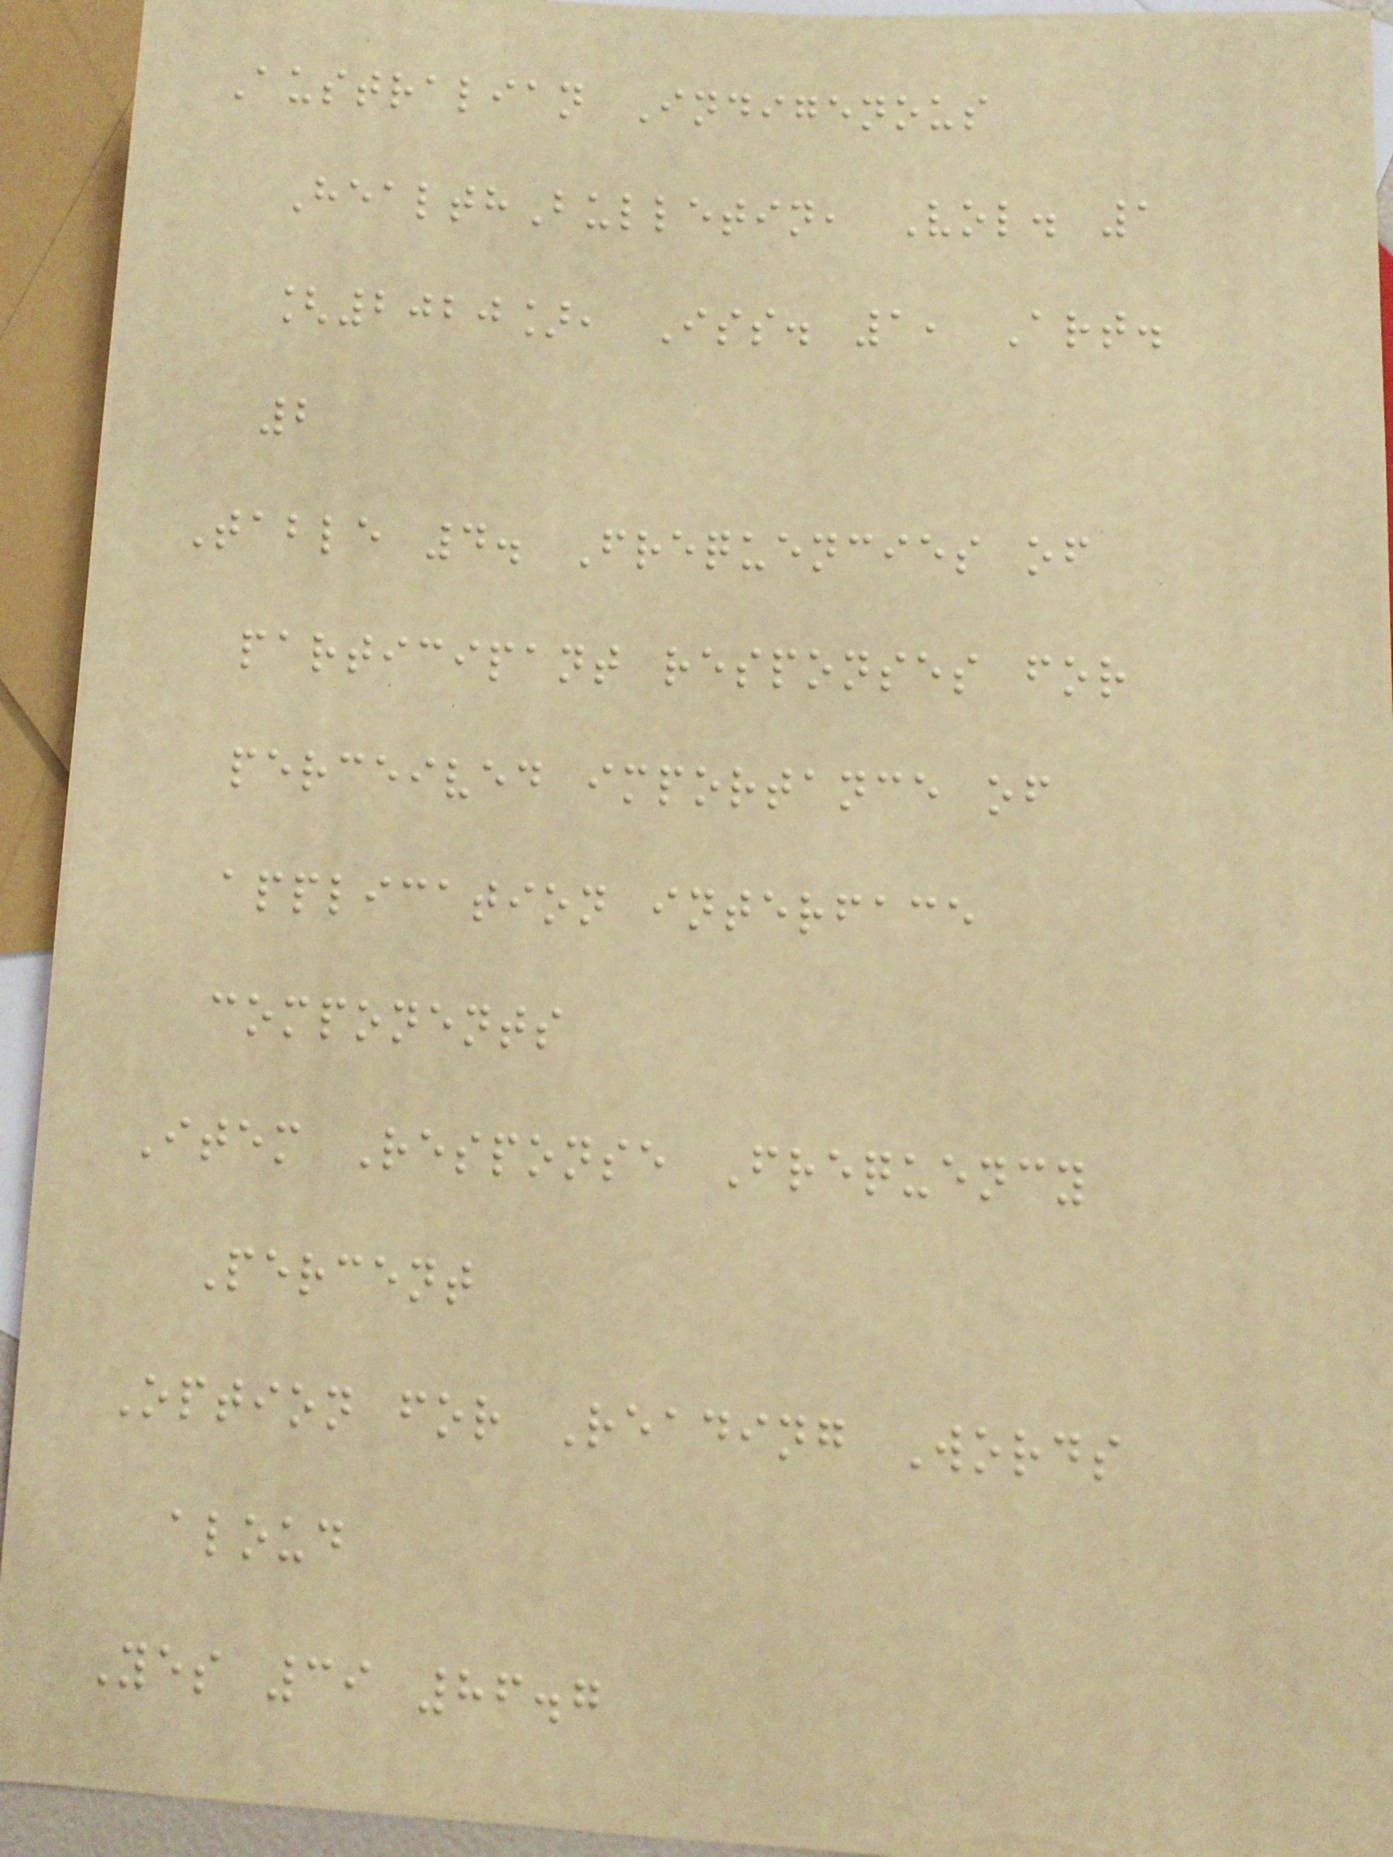Australian Indigenous
HealthBulletin, Vol. 1
[2020], Iss. 1, Art.
2
Table 4. Frequencies of
participant responses for
perceived importance of
application interface
components
Item Response Frequency
Percent
Option for Reading Words
aloud
Yes 39 86.7
